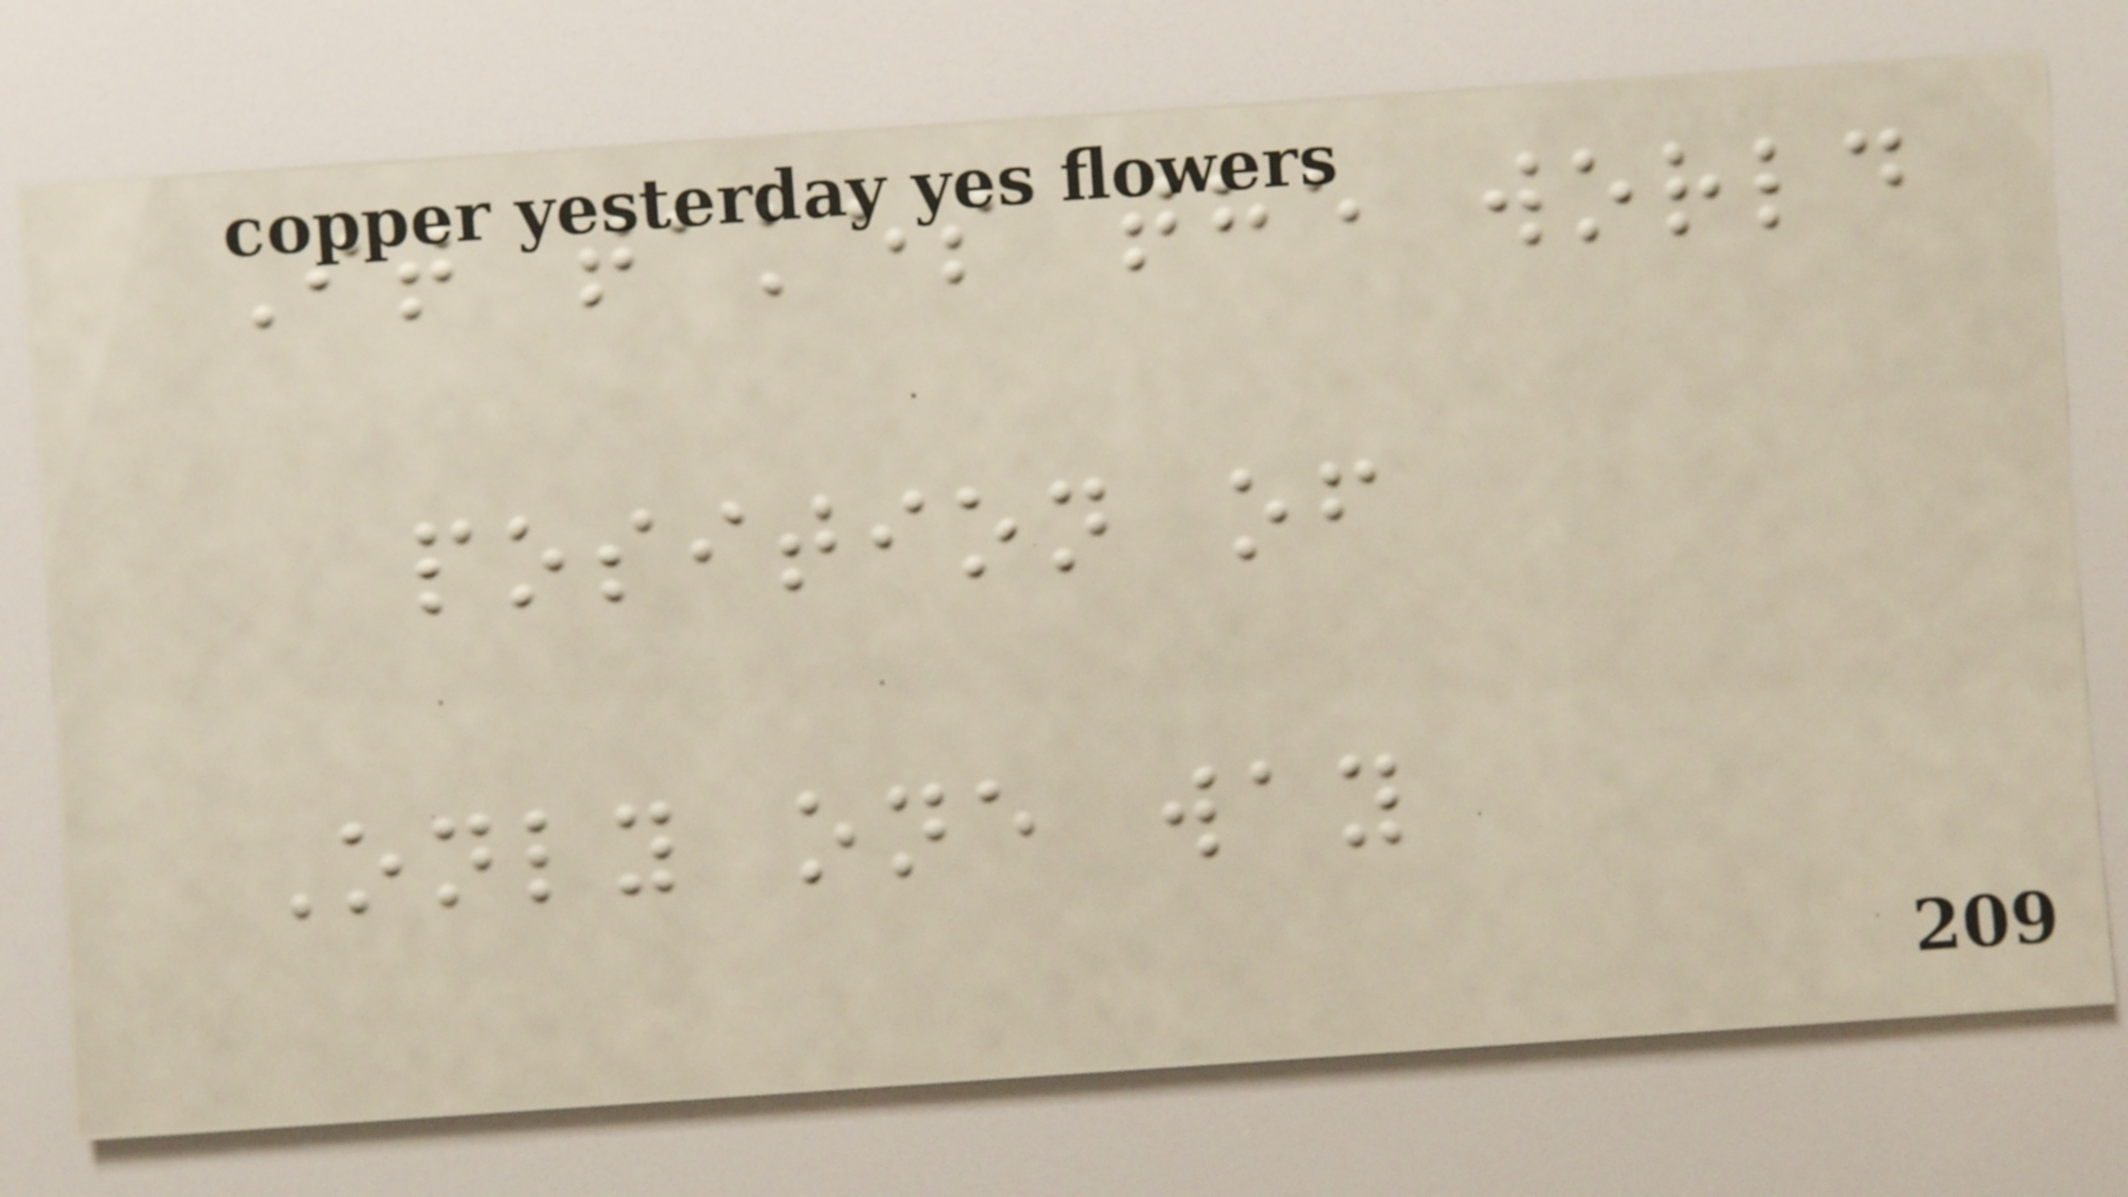It takes the world
position of
Only one way
